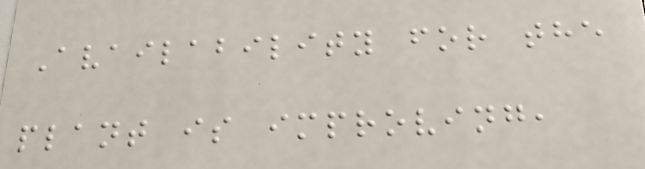Availability for the
plant is improving,
